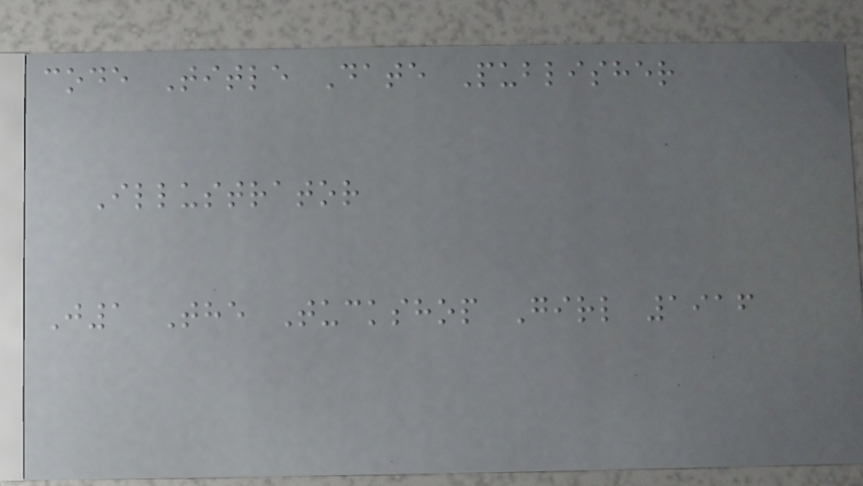code Title Date Publisher
Illustrator
J1 The Tuckshop Girl 1916
